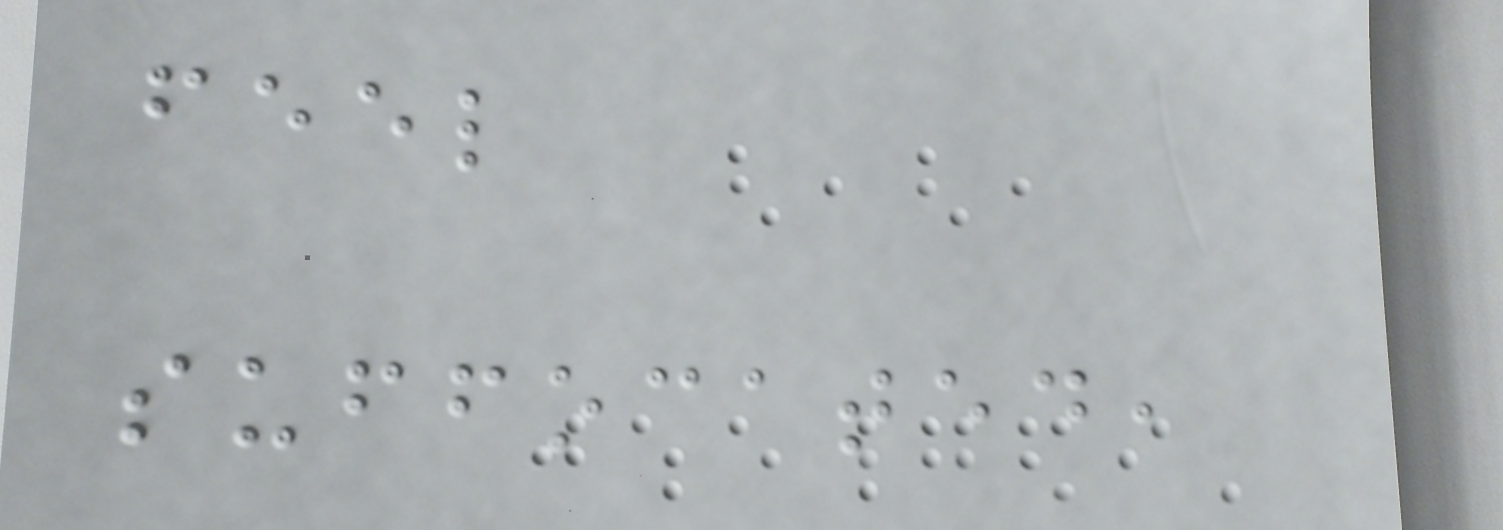feel
suffocated,
